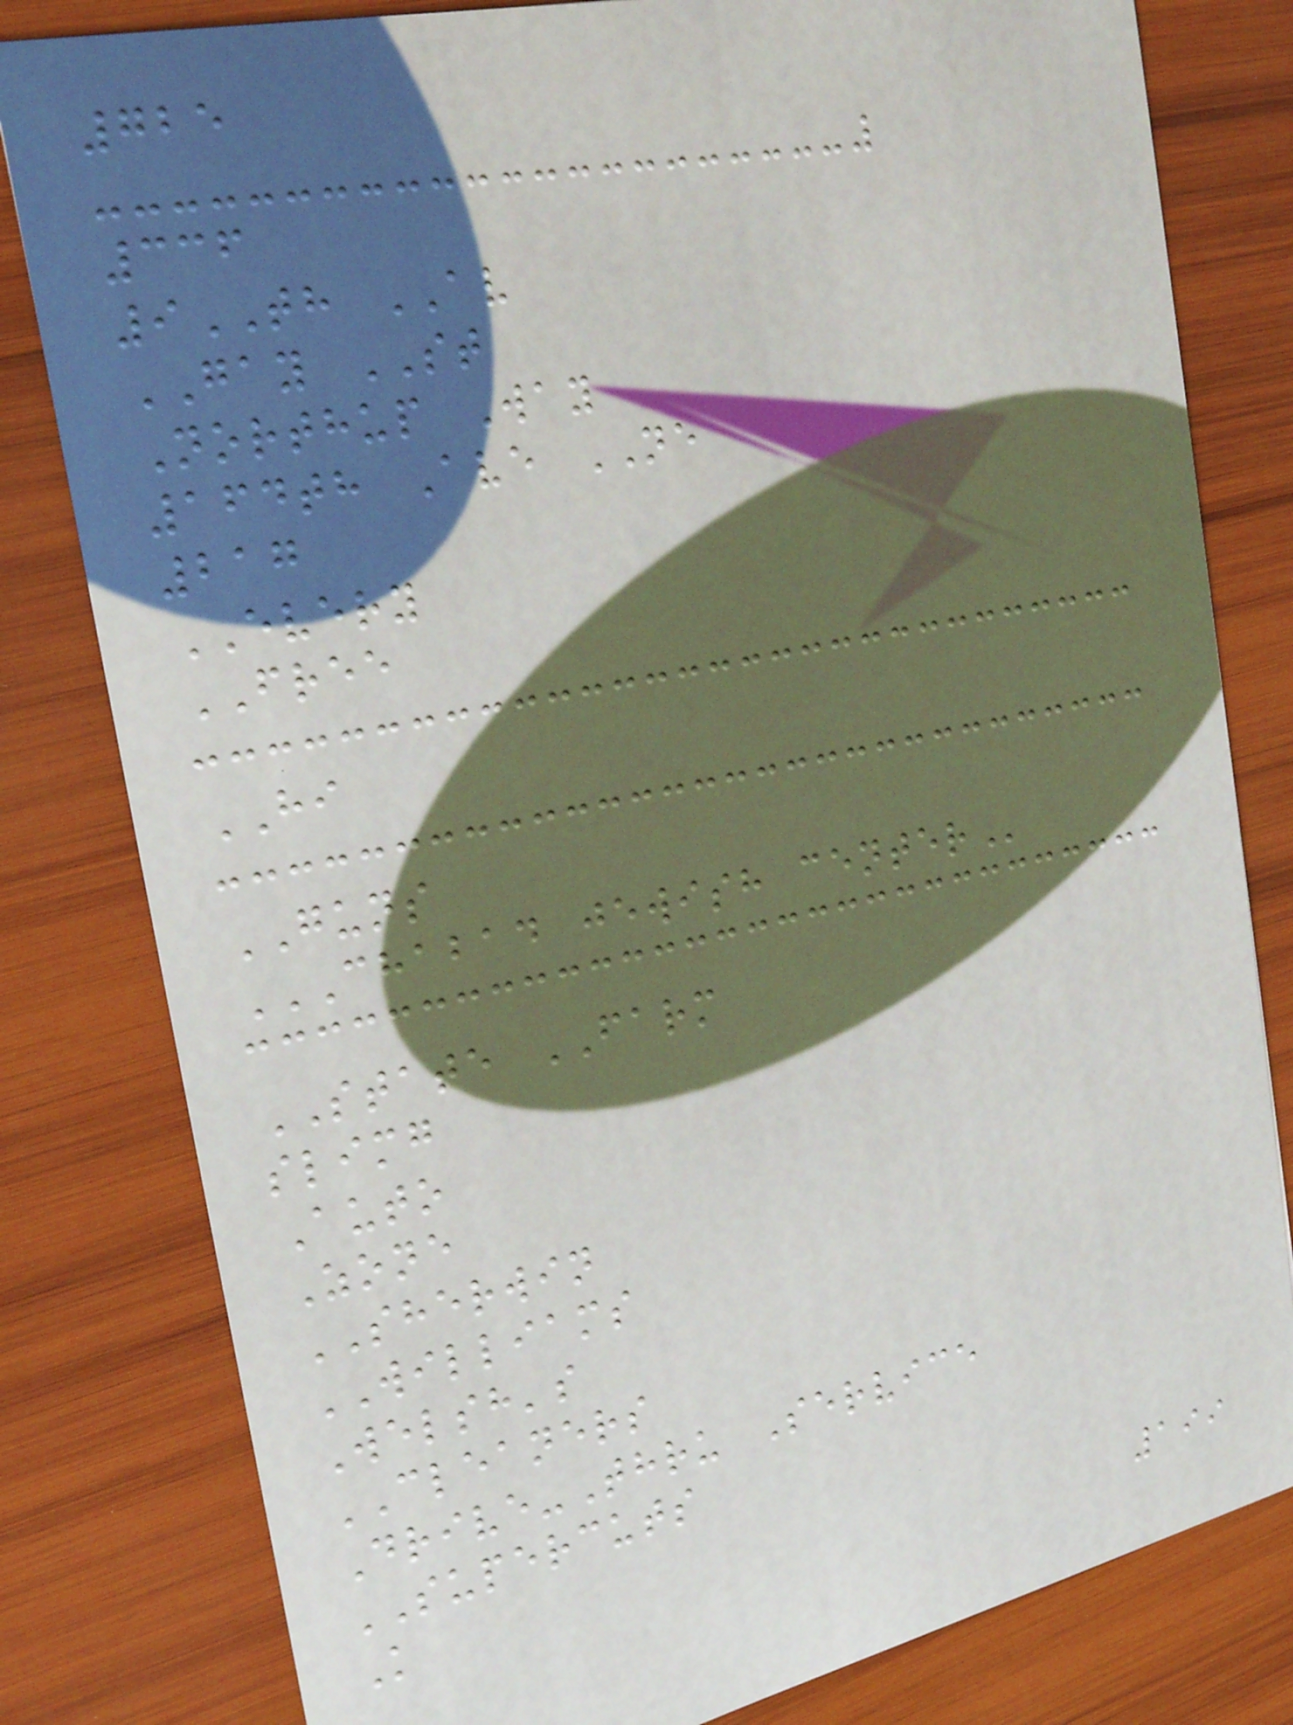725
336
9TH AV
GAY ST
Northup Way
164th Ave NE
217
EVERY
FREE
HI
GUNS
CHABAD JEWISH CENTER
STATE FARM
slimg
Auto
Zone
SHERWIN
WILLIAMS
Welsh's
CLEANERS
Drive-Thru Service
SUPERCUTS
K
199
